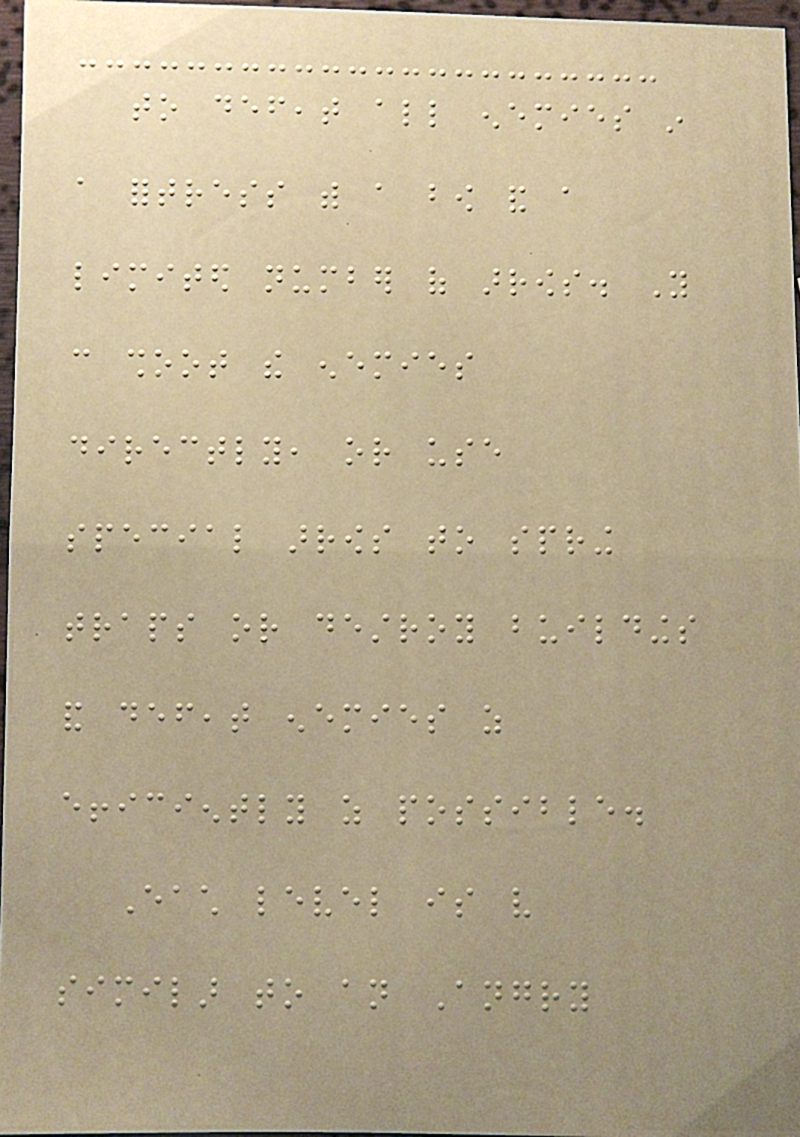to defeat all enemies in
a fortress with a bow and a
limited number of arrows. You
can shoot the enemies
directly, or use
special arrows to spring
traps or destroy buildings
and defeat enemies as
efficiently as possible.
Each level is very
similar to an Angry
